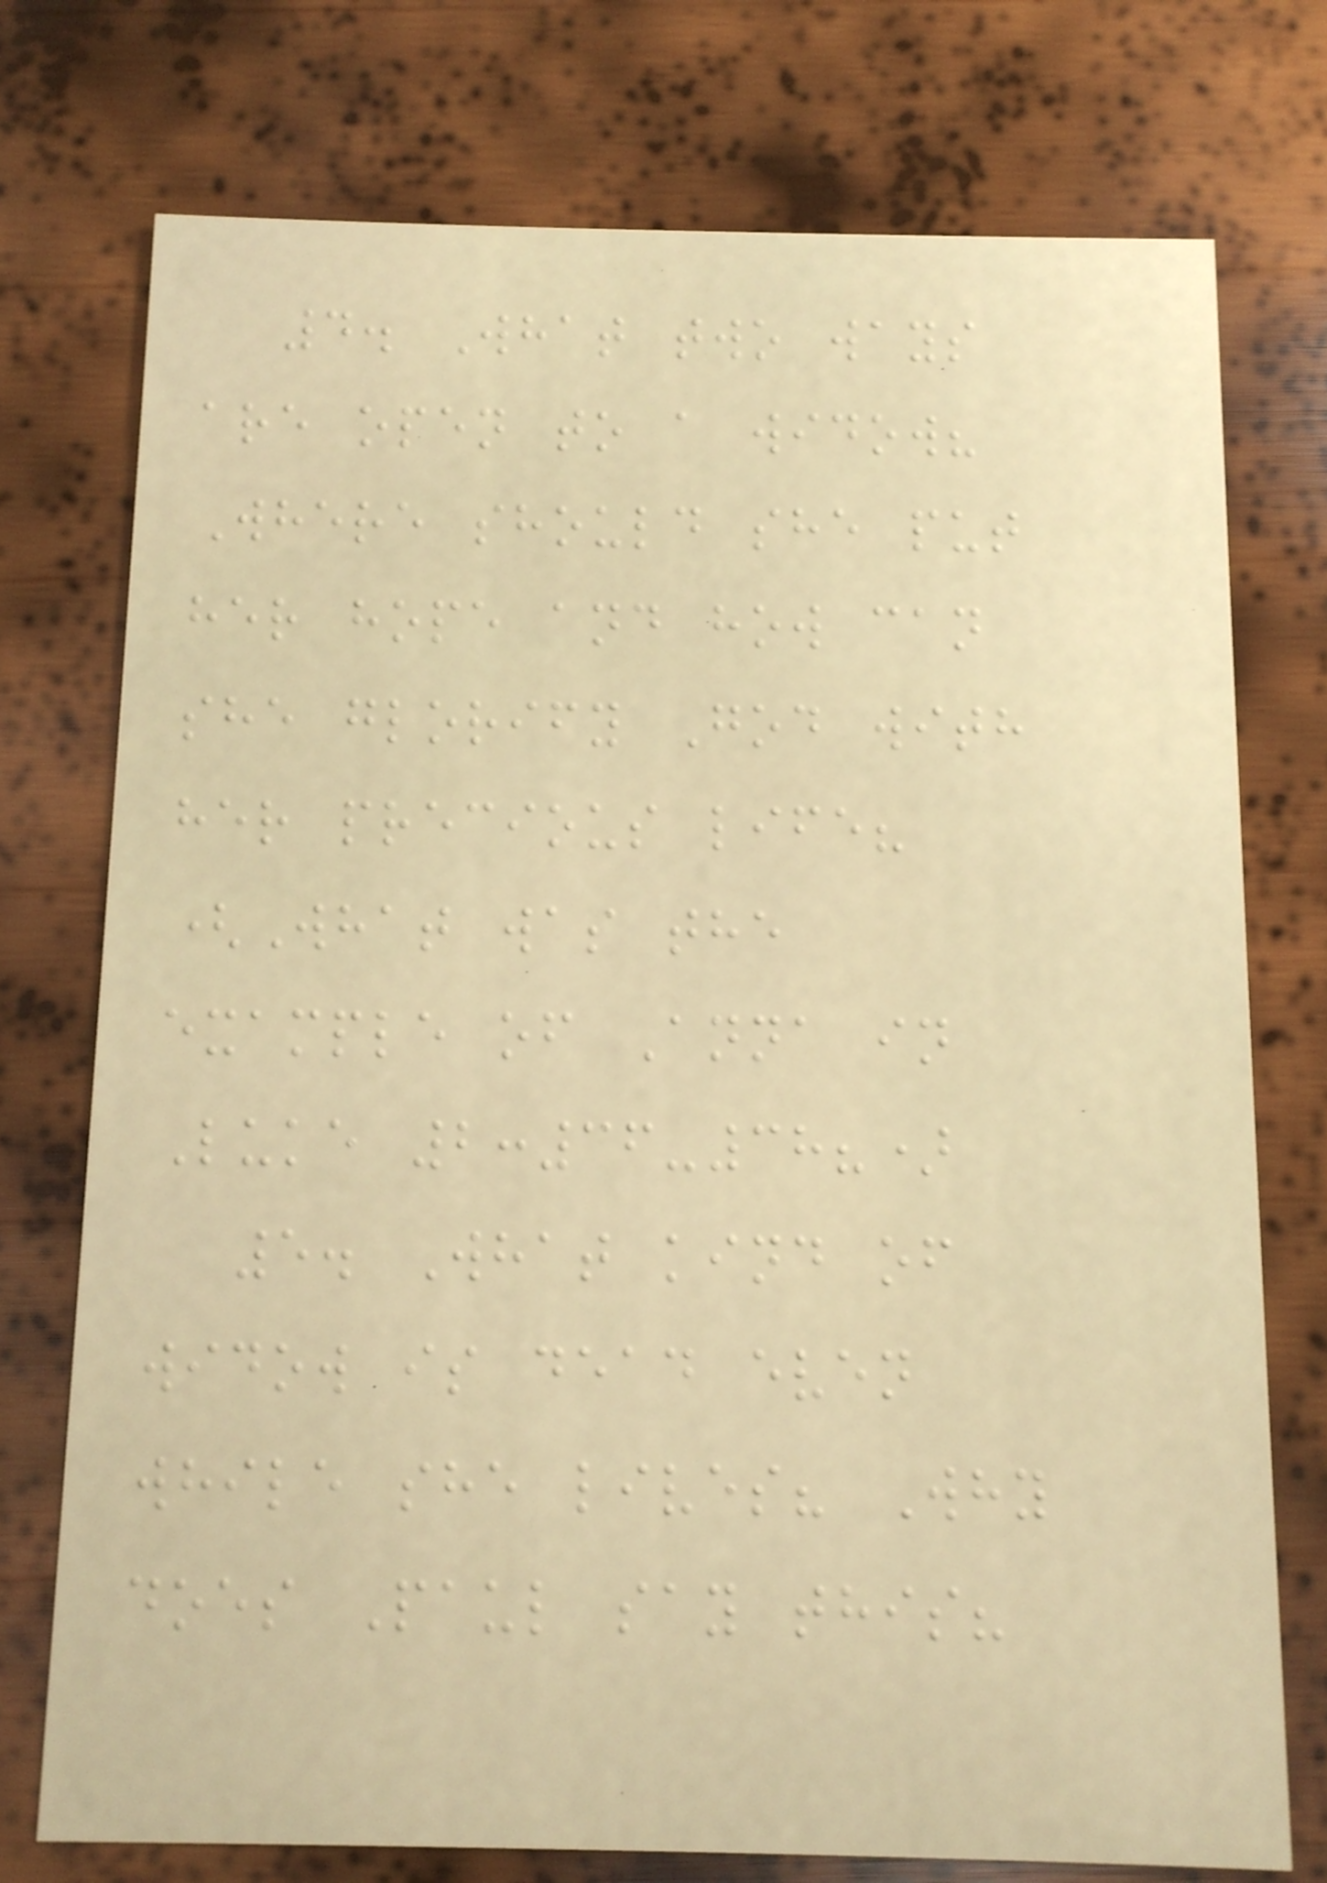4. What two ways
are open to a widow?
Where should she put
her hope and how can
she glorify God with
her precious life?
(What was the
example of Anna in
Luke 2:36-38?)
5. What kind of
widow is dead even
while she lives? Why
does Paul say this?
